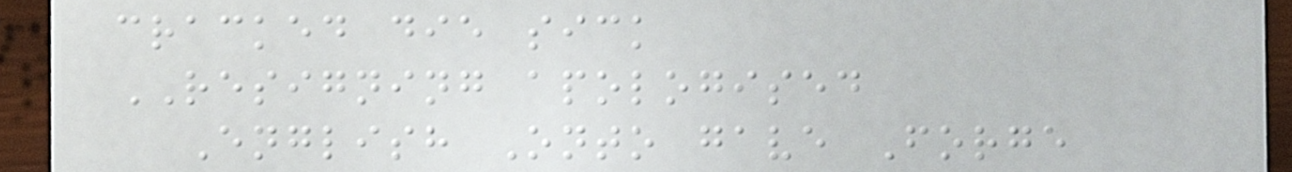cracked die sick
RESIGNING apologised
English Onto gave Forge
